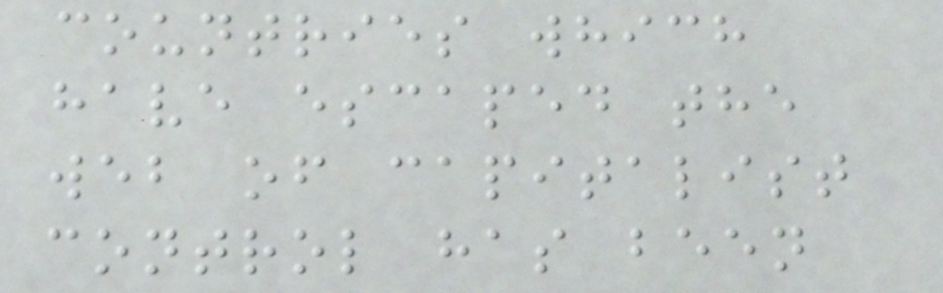countries which
have escaped the
web of capitalist
control has been
